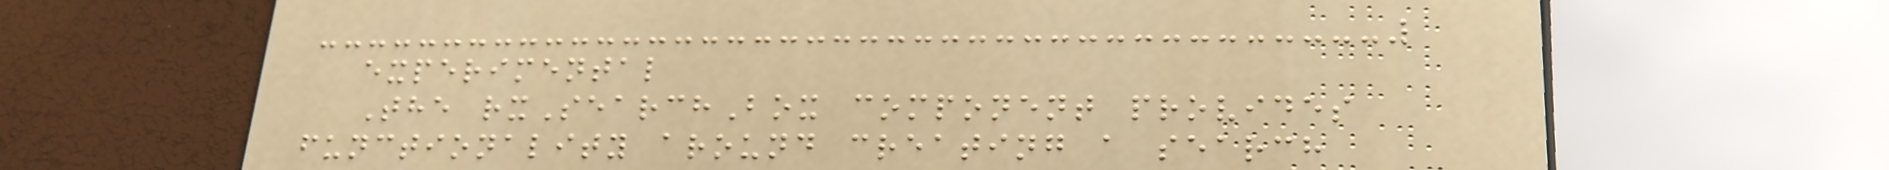experimental
The rxSearchBox component provides
functionality around creating a search
